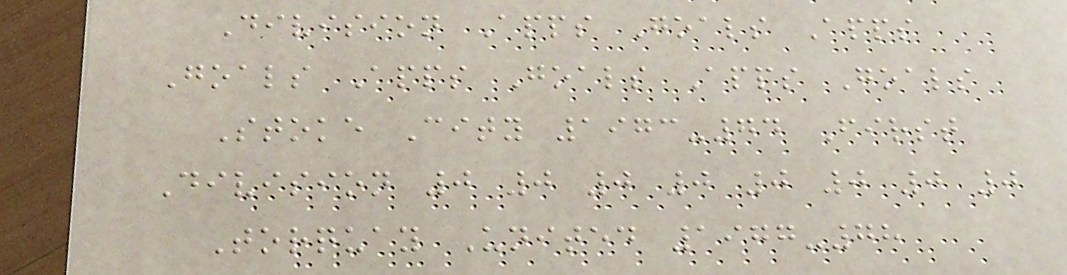Division Apps Goals Apps
Goals Apps Goals Apps Goals
Stoke City 1973-74 First
Division 0 0 0 0 0 0 0 0
Torquay United 1977-78
